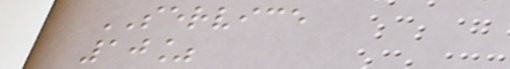SERVICE
10%
